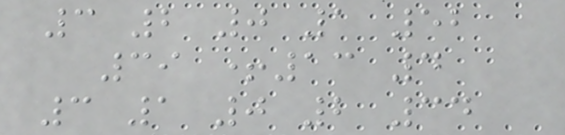3 2 0 1 52
39 +13 4
3 1 0 2 34
